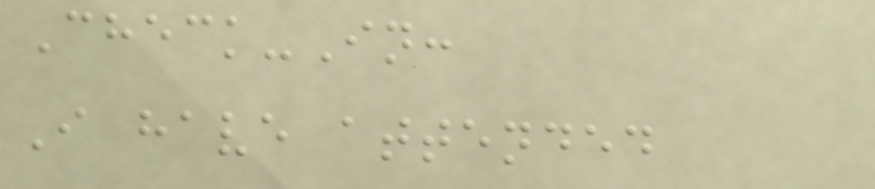Check-In:
I have attended
